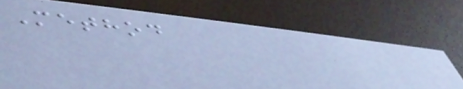Method
